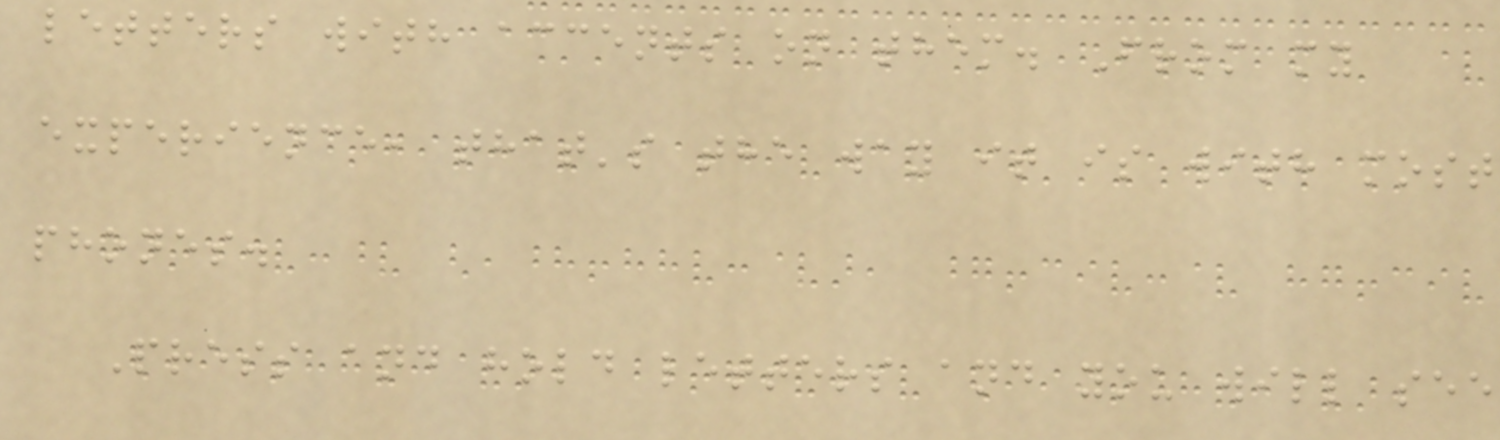letters with accents on them. From my
experience, that's the way it is with most
phones.
Press and hold letters and you will see
